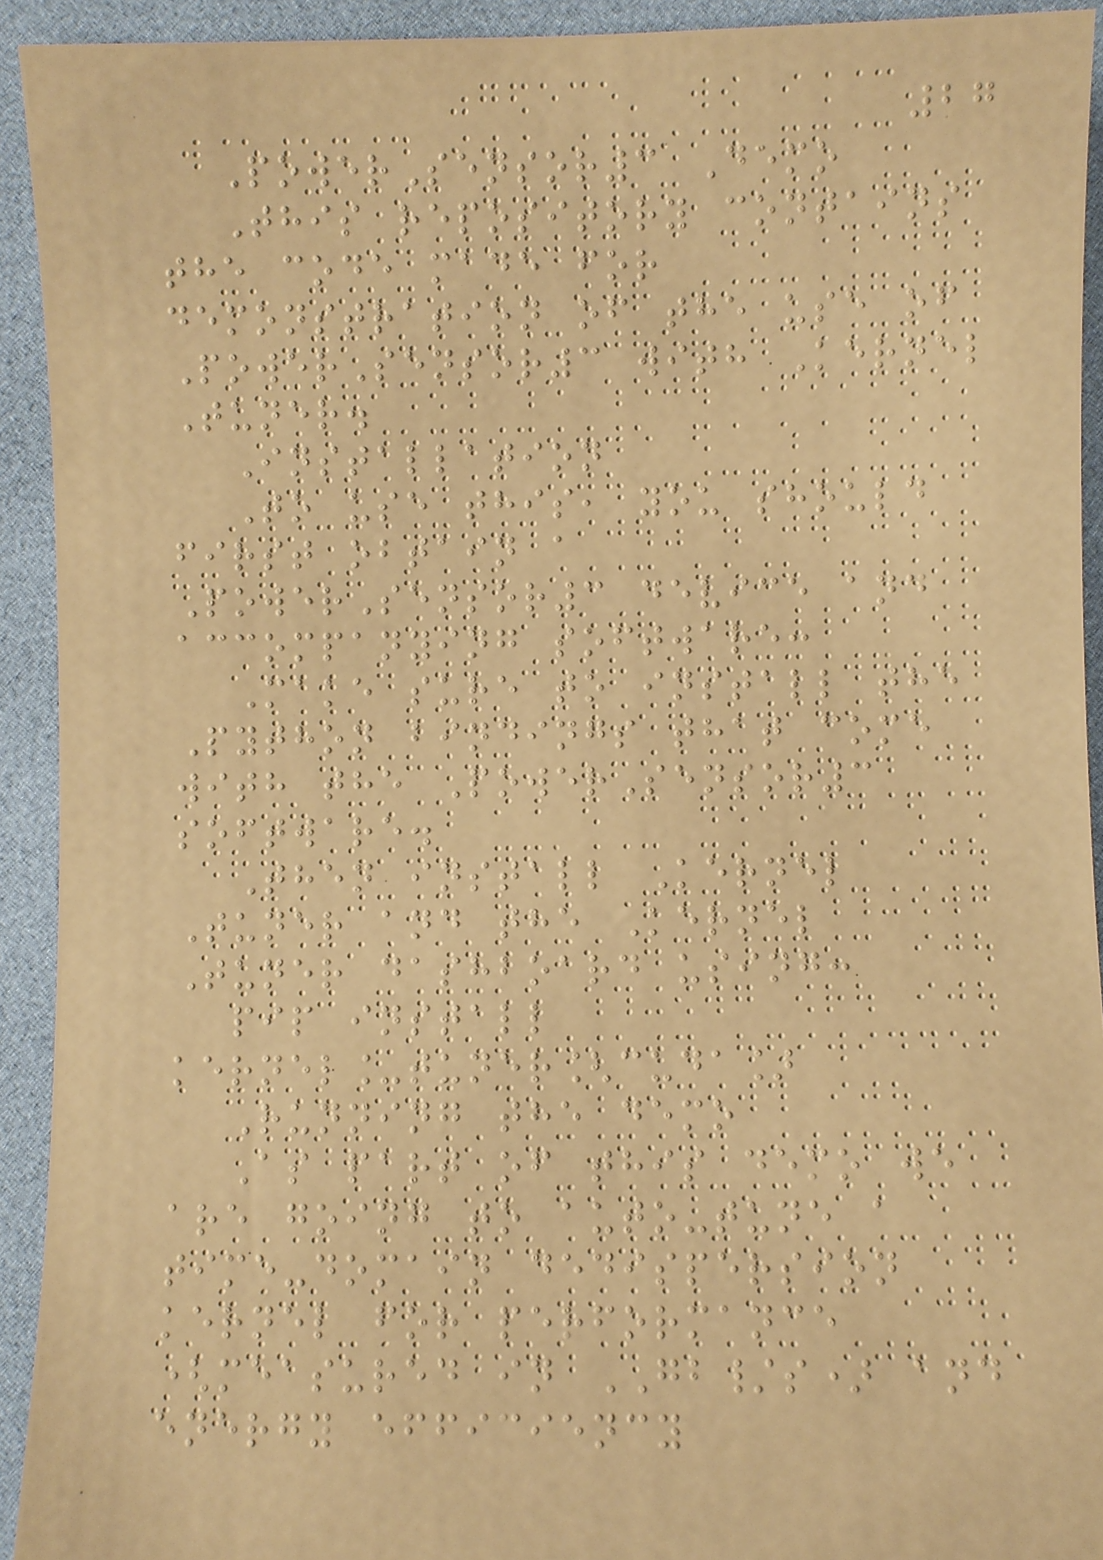27
PowerSensor3 Demo
This repository contains
the code made for
demonstration of the use of
PowerSensor3 with Kernel
Tuner.
Installation
To use this, you should
first obtain a
PowerSensor3 device and
accompanying software:
Make sure to install the
Python bindings that come
with the PowerSensor3
software.
Then install Kernel
Tuner and the Kernel
Tuner dashboard using:
pip install
kernel_tuner[cuda]
Running the demo
As part of this demo we
are going to auto-tune a
time-domain dedispersion
kernel for performance
(measured in GB/s) and
energy efficiency
